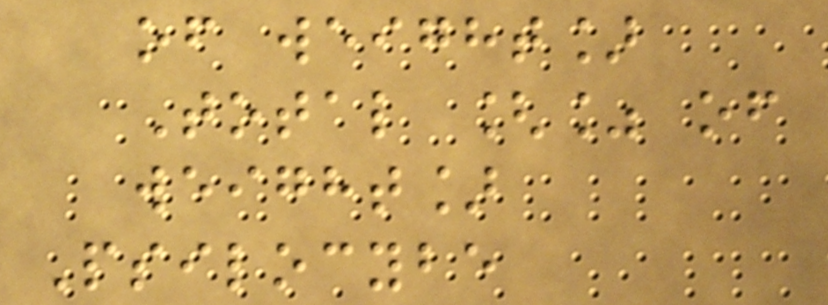of weight]
Total [% of
weight]
Psilocybe
